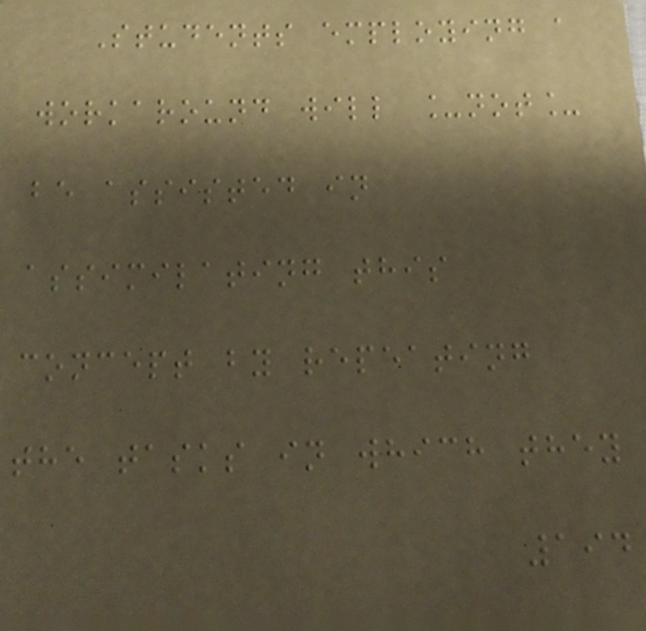Students employing a
workaround will _not_
be assisted in
assimilating this
concept by repeating
the tasks in which they
194
